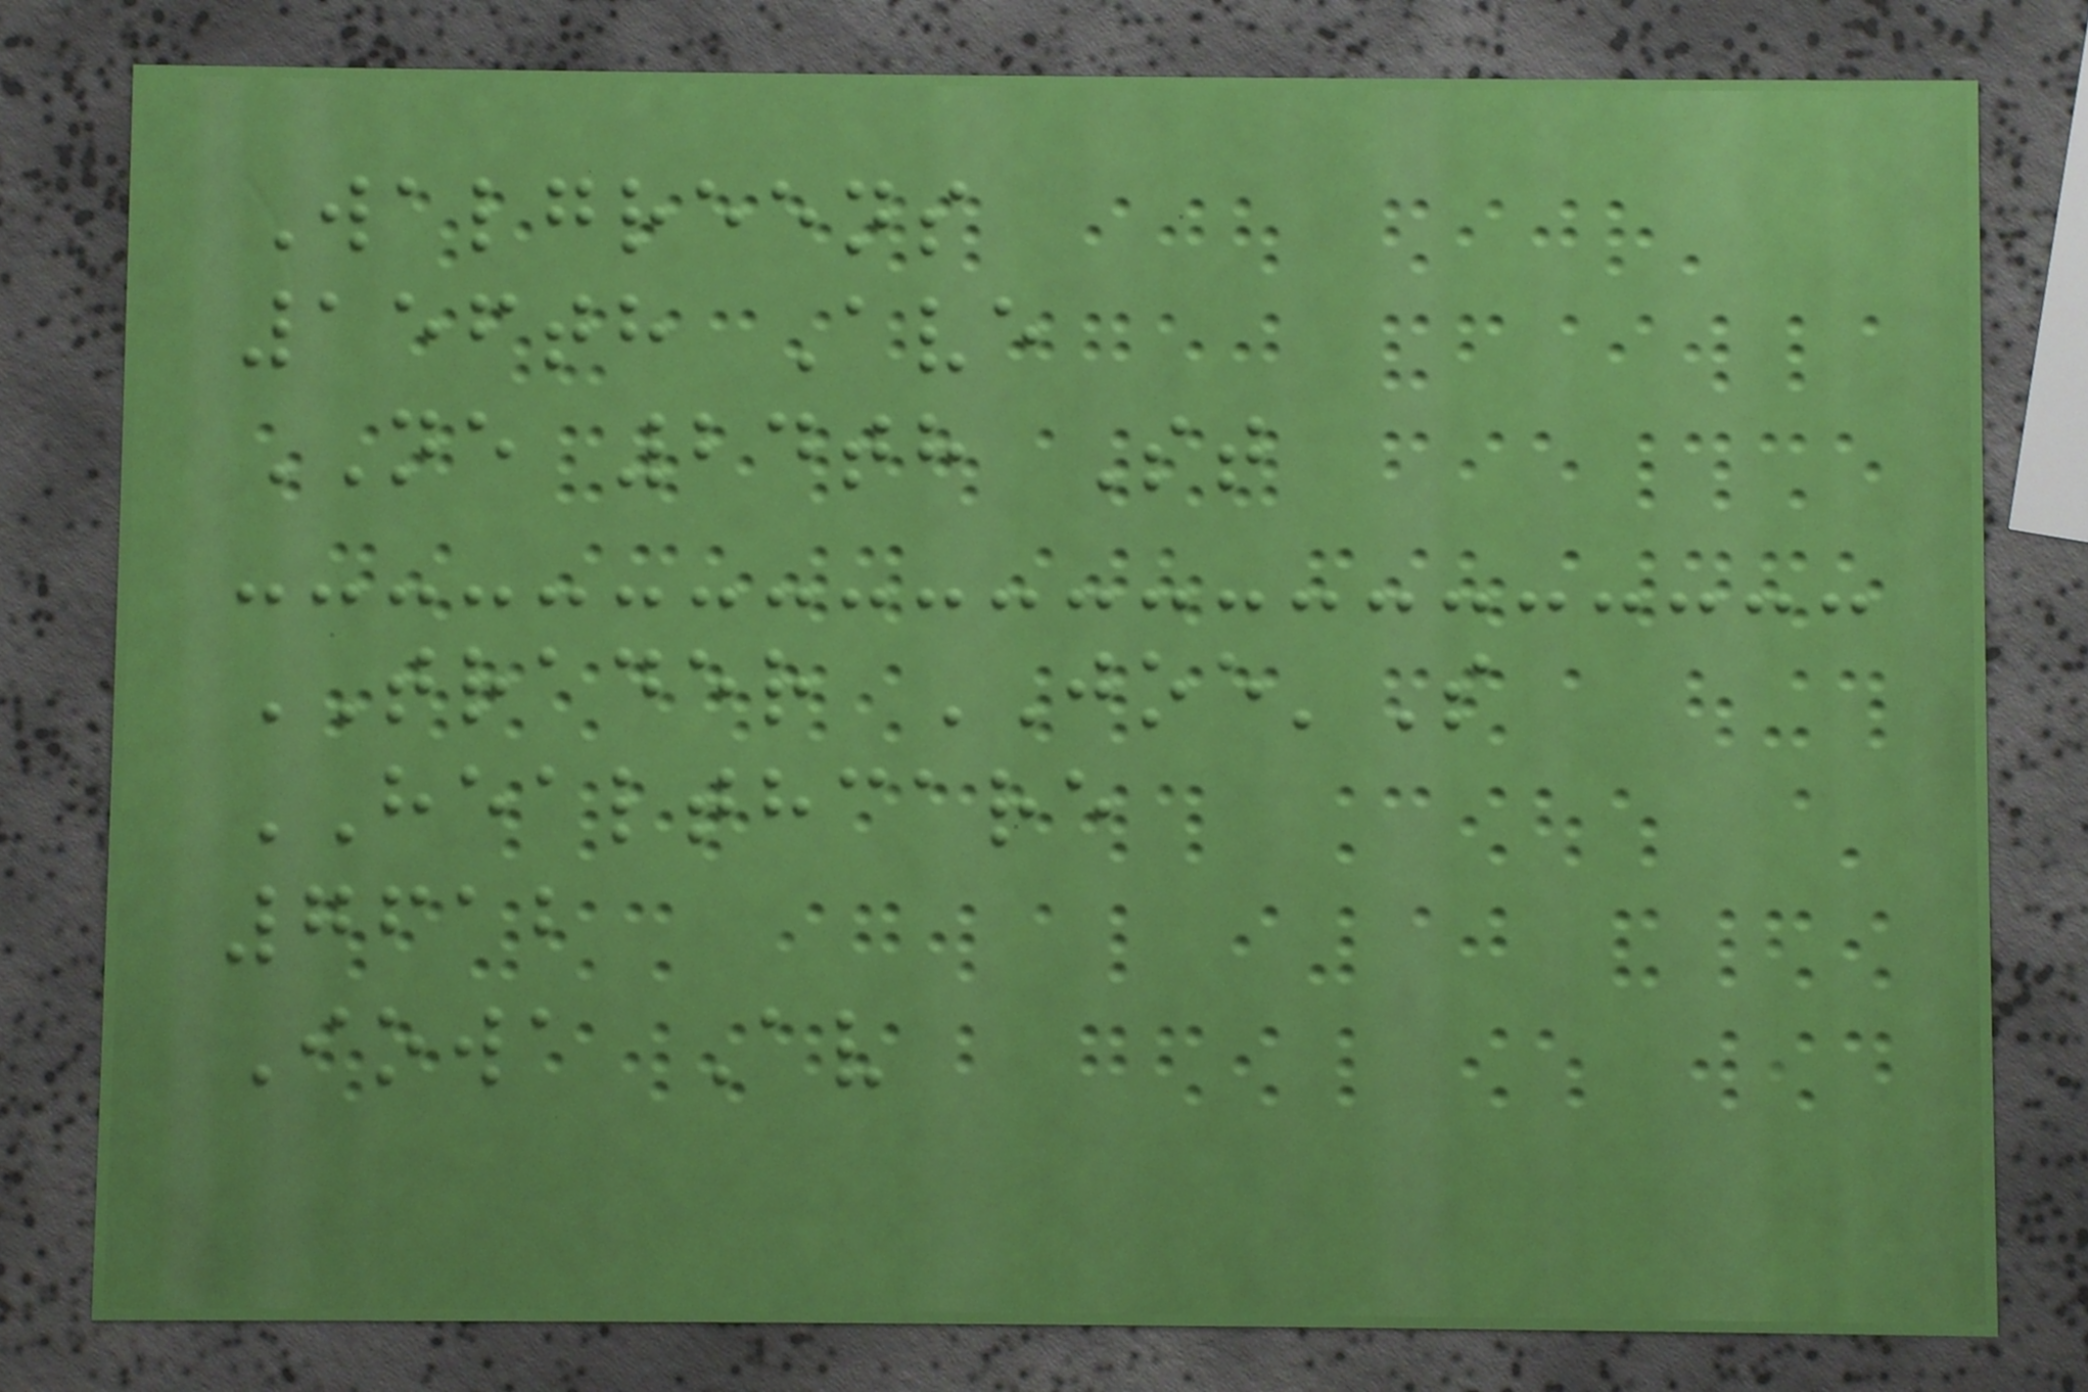Walgreens
156th Ave
NE 24th St
TRADER JOE'S
HEALTHCARE
7612
Iowa Av
